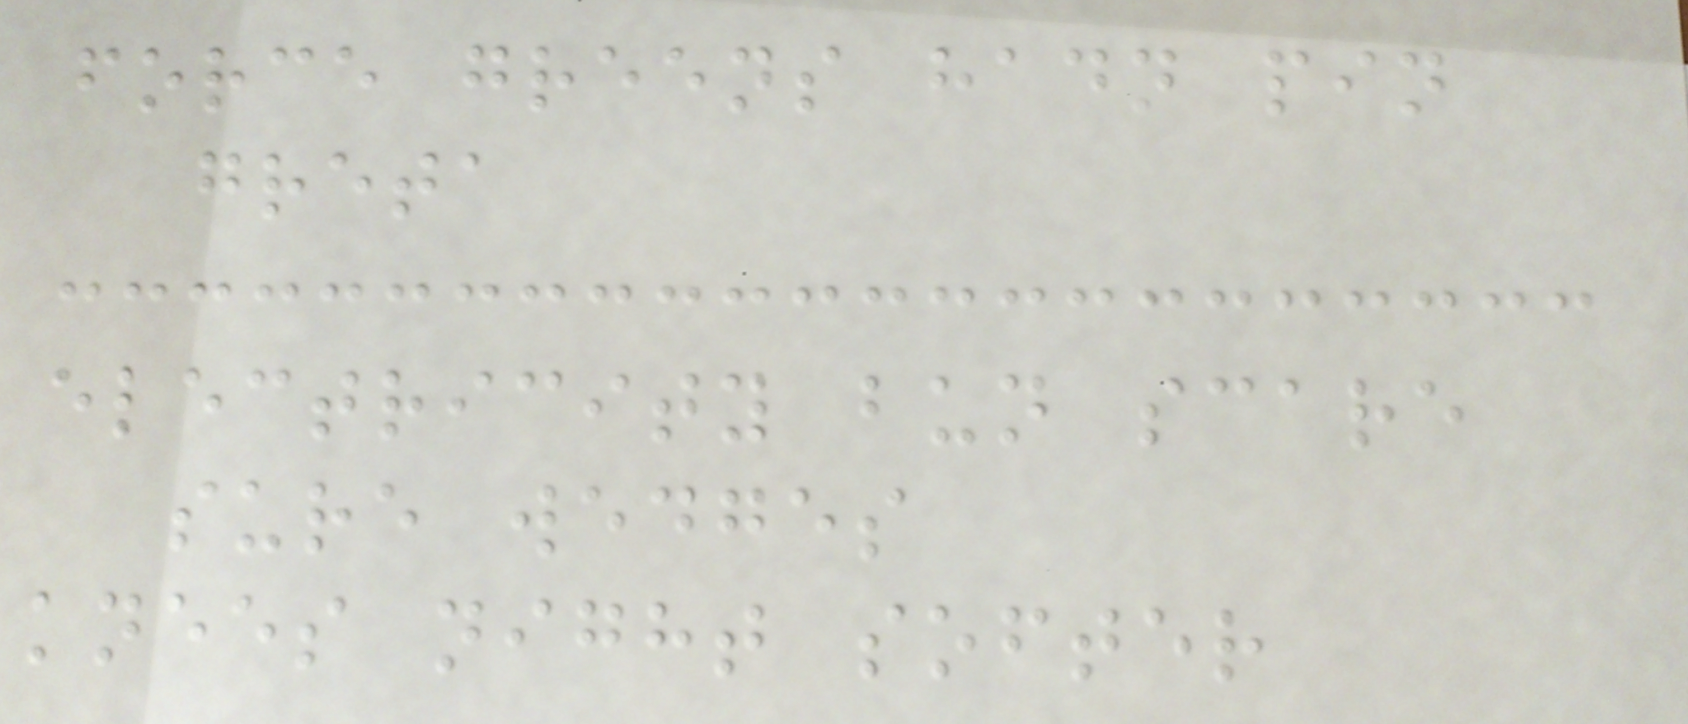force greens hadn pin
greta
electricity bun scare
sure wedges
knees night softer
